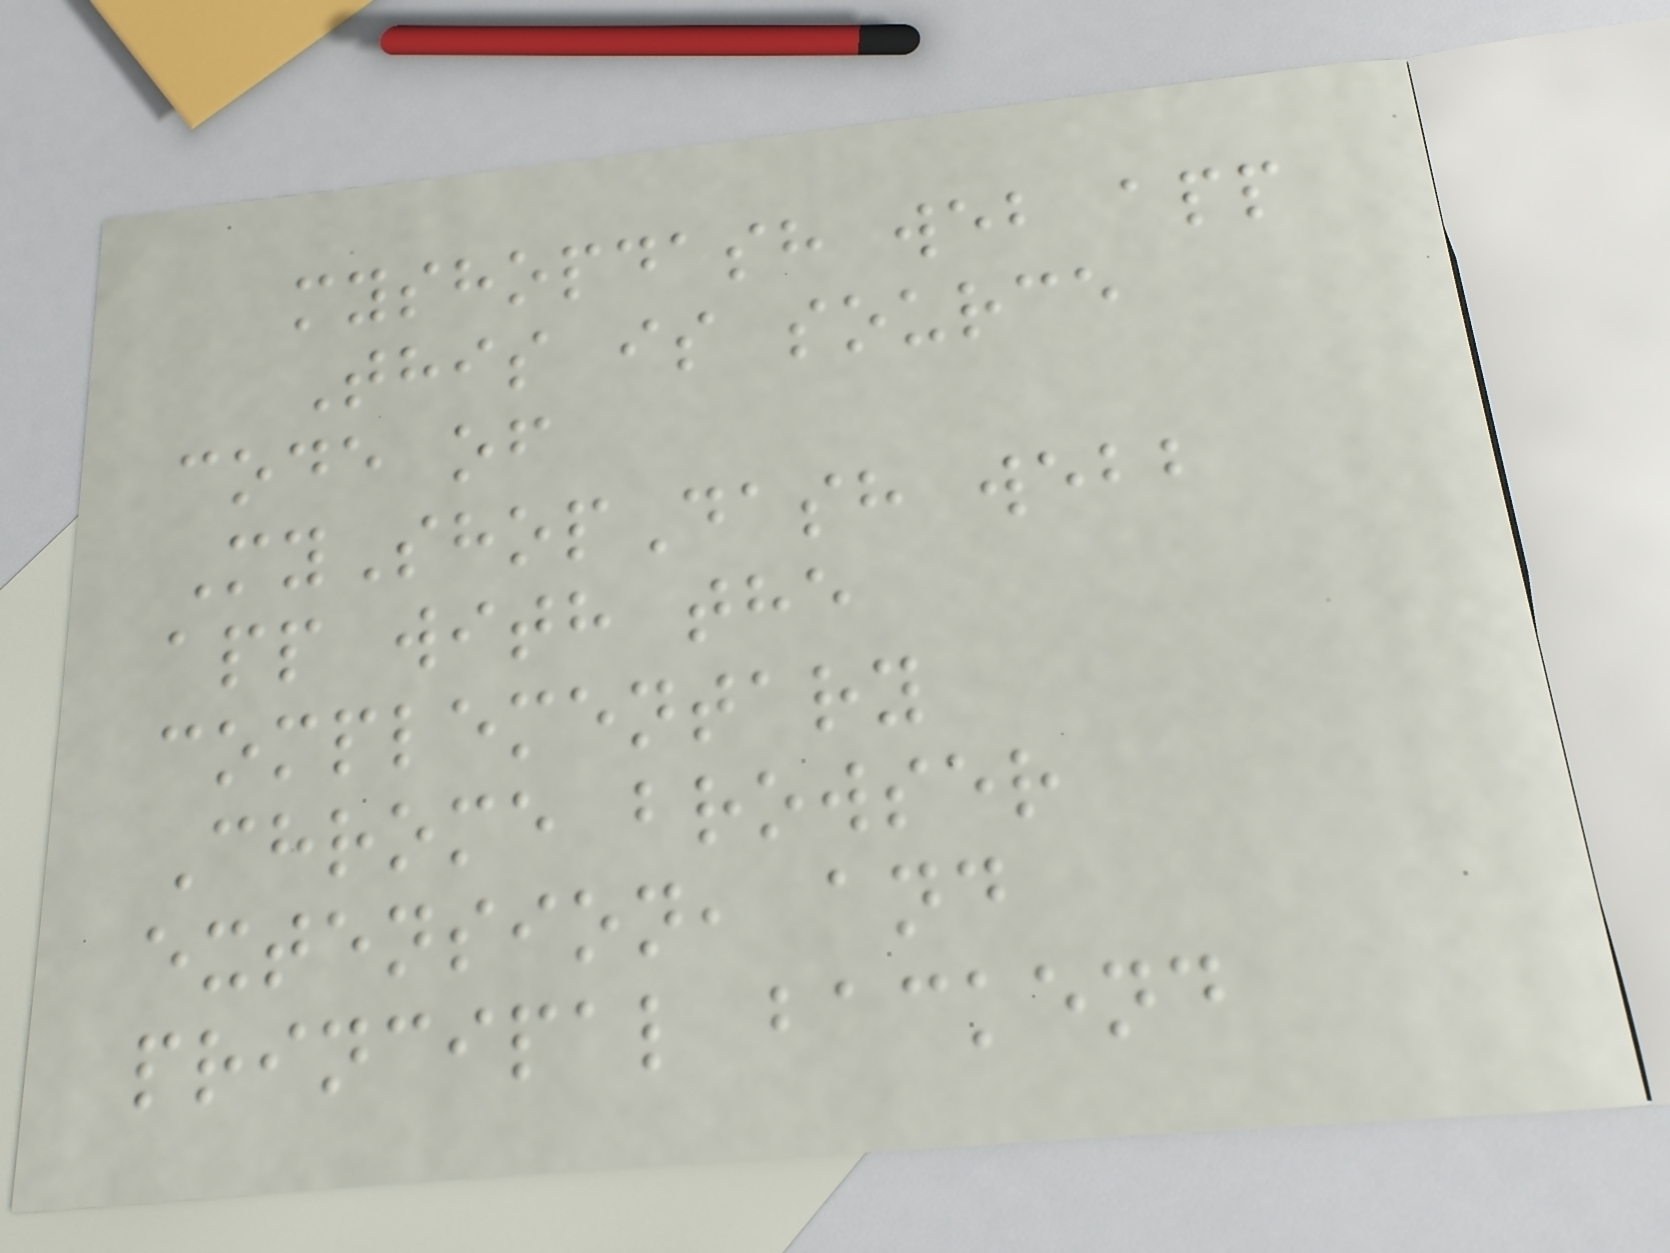myshopdash web app
This is source
code of
MyShopDash webb
app with the
complementary
Chrome browser
extension, and
principal backend
